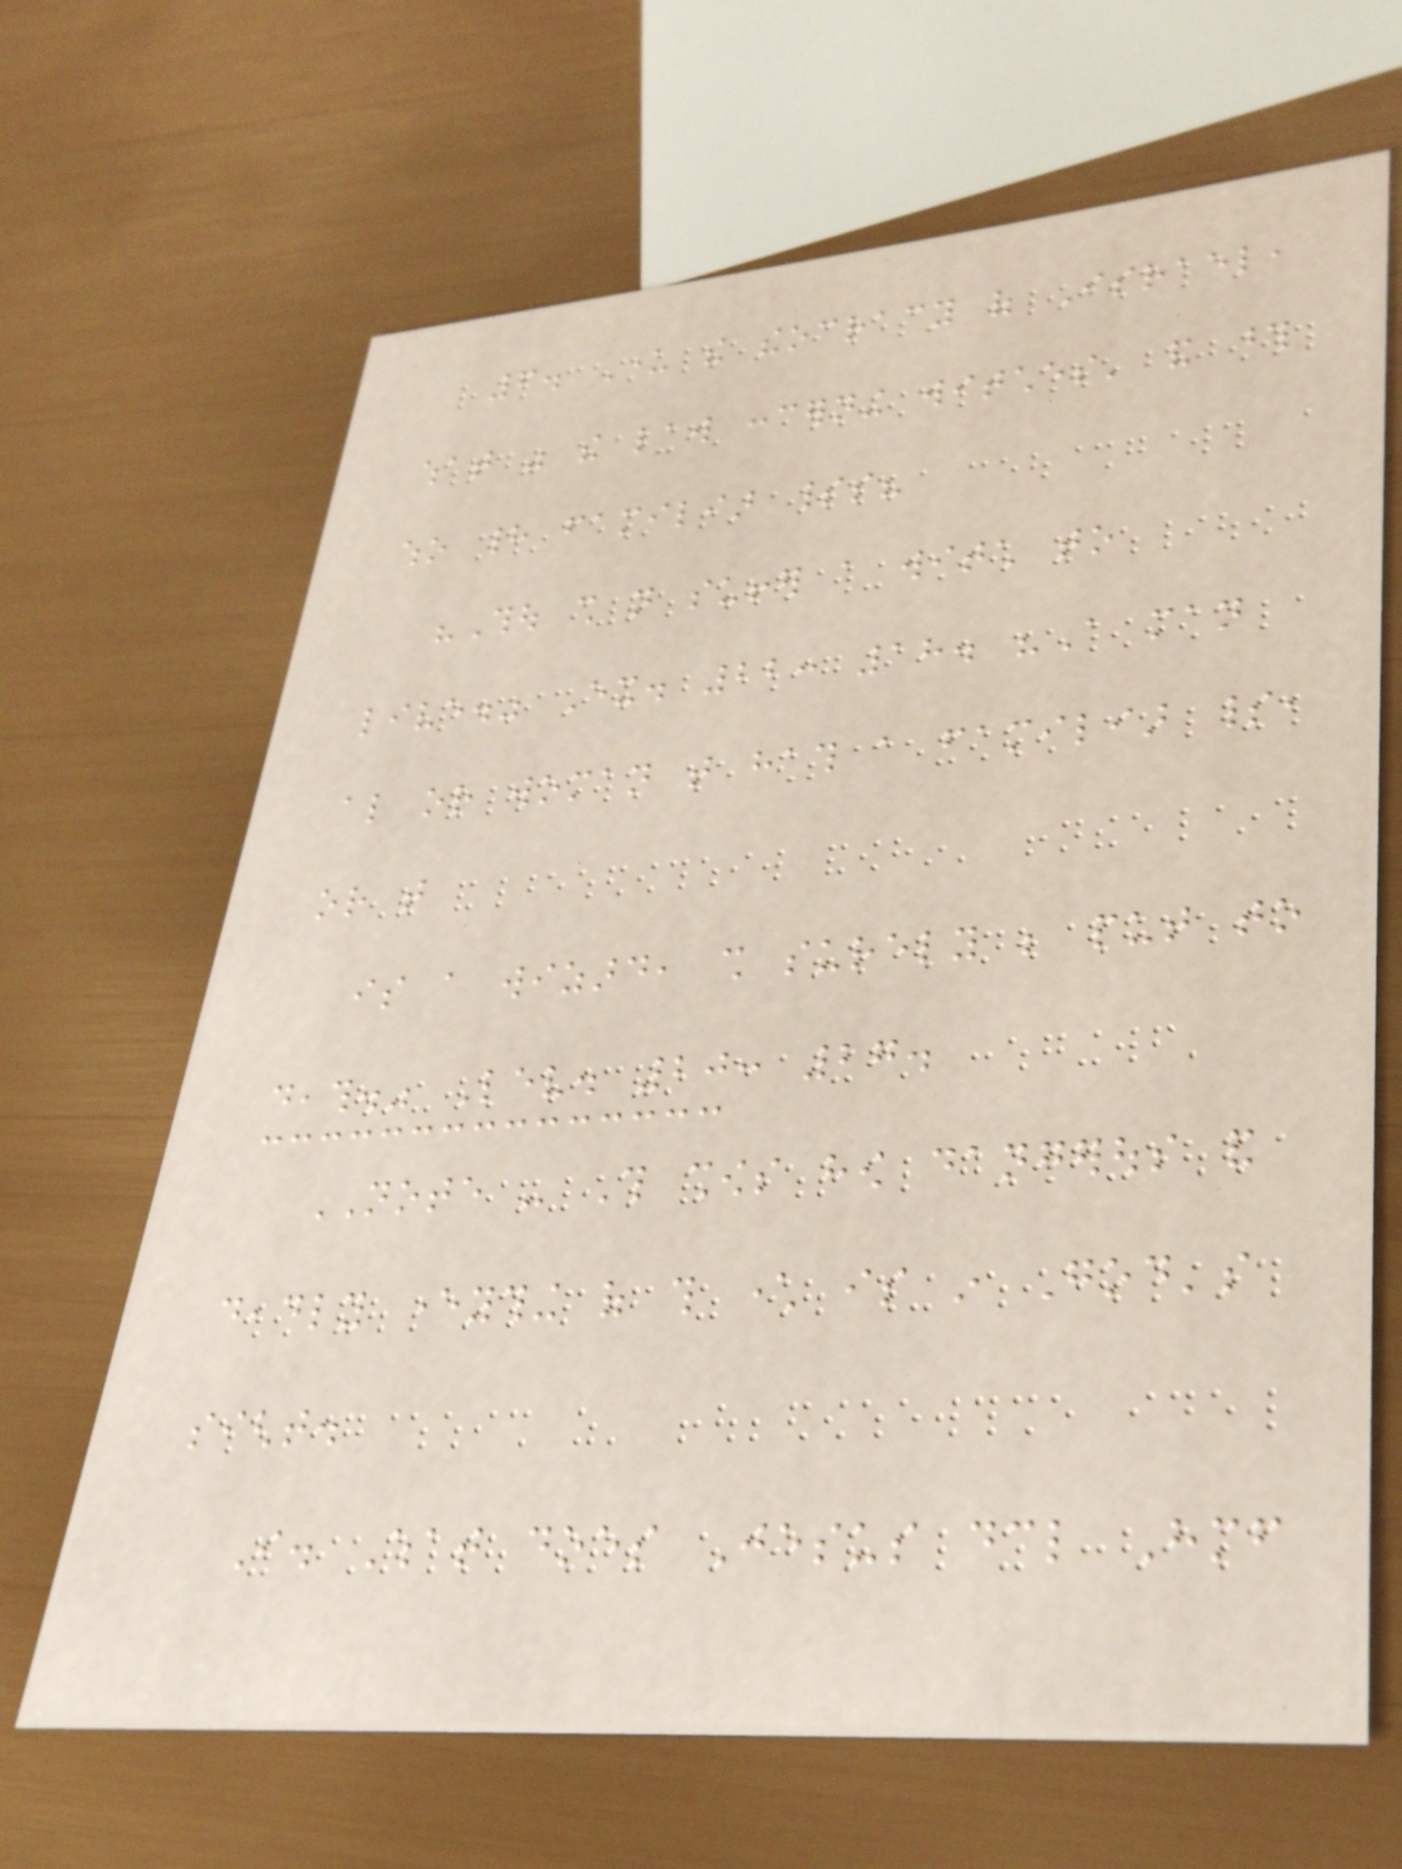6. Under the theocracy of Israel,
what was the law concerning witches' and those
who had familiar spirits?
"Thou shall not suffer a witch to
live." Ex. 22: 18. "A man
also or woman that hath a familiar spirit,
or that
is a wizard, shall surely be put to
death." Lev. 20: 27.
NOTE - This shows how dangerous and
deadly everything of this character is in God's
sight.
I. What does Jesus declare Himself
